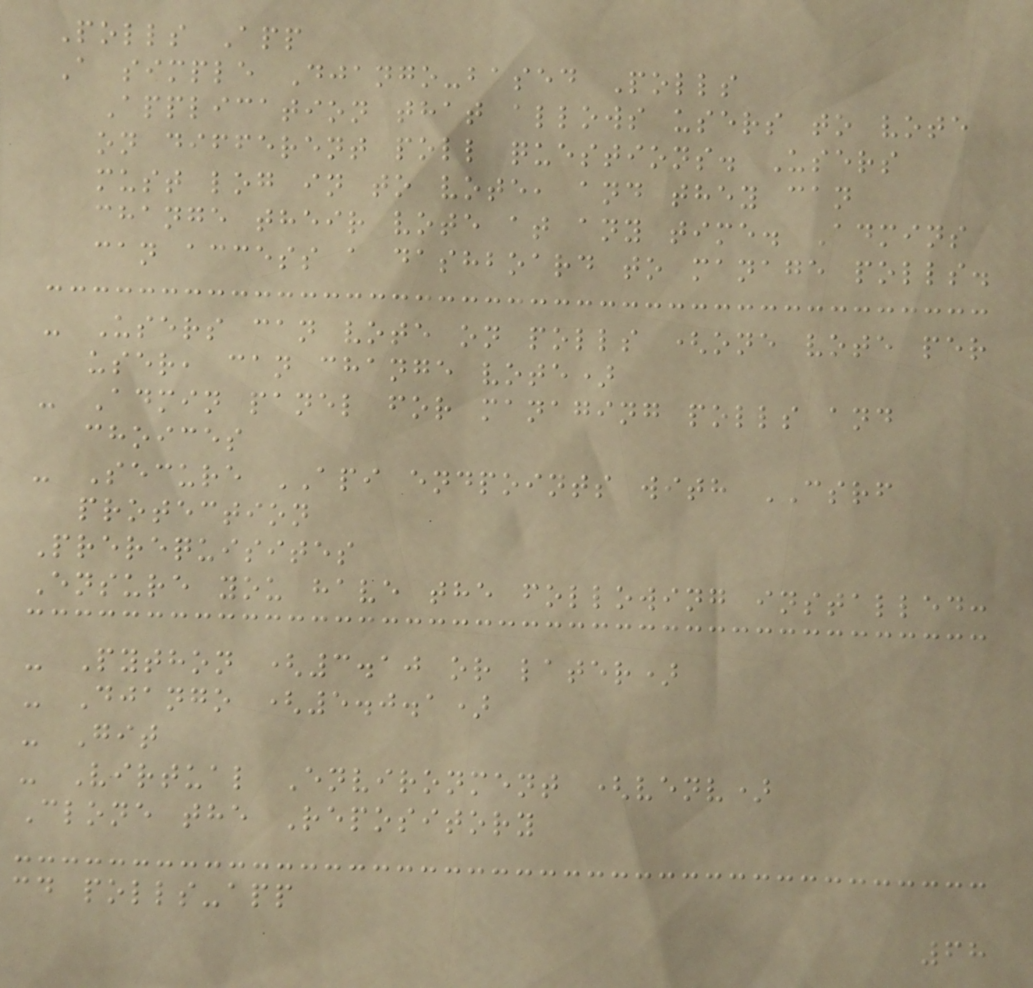Polls App
A simple Django-based Polls
Application that allows users to vote
on different poll questions. Users
must log in to vote, and they can
change their vote at any time. Admins
can access a dashboard to manage polls.
- Users can vote on polls (one vote per
user, can change vote)
- Admin panel for managing polls and
choices
- Secure API endpoints with CSRF
protection
Prerequisites
Ensure you have the following installed:
- Python (3.10 or later)
- Django (5.0.1)
- Git
- Virtual Environment (venv)
Clone the Repository
cd polls-app
68
